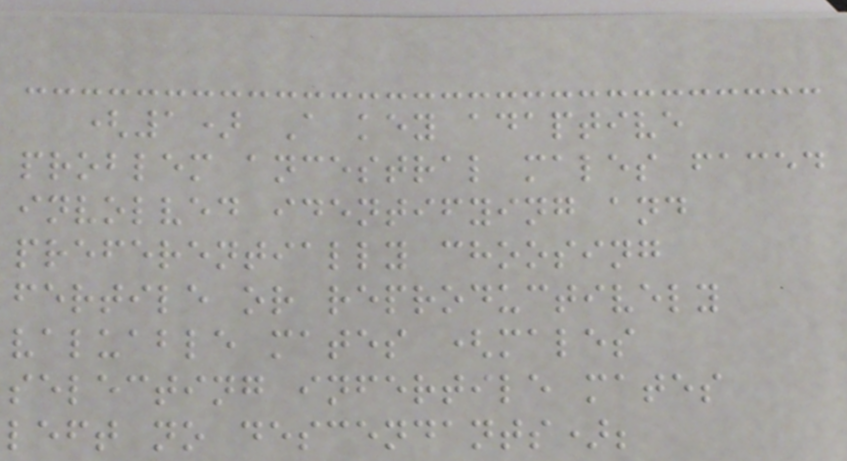(1) A key adaptive
problem ancestral males faced
involved identifying and
preferentially choosing
fertile or reproductively
valuable mates (males
selecting infertile mates
left no descendants);
